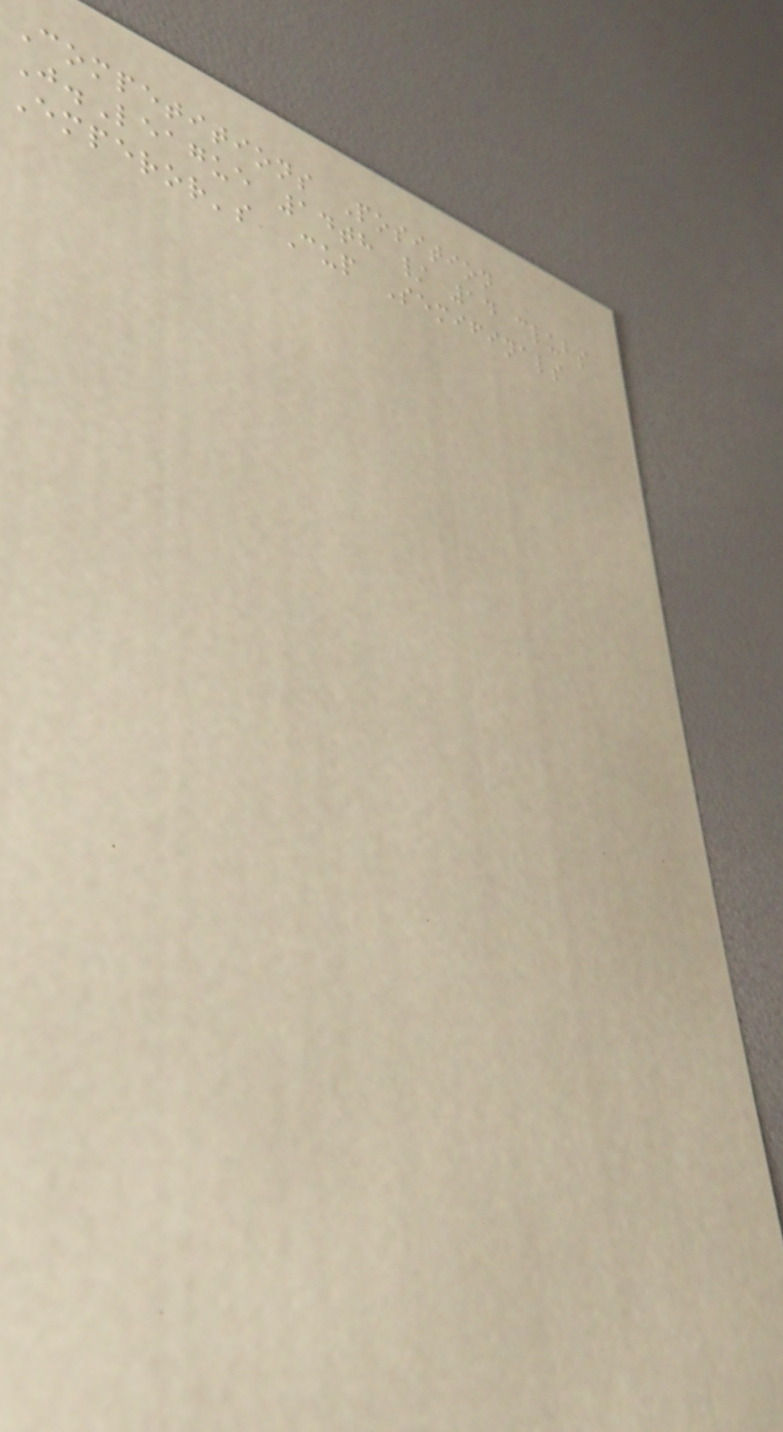Competitions Position
J.League 14th / 14 clubs
Emperor's Cup Semifinals
